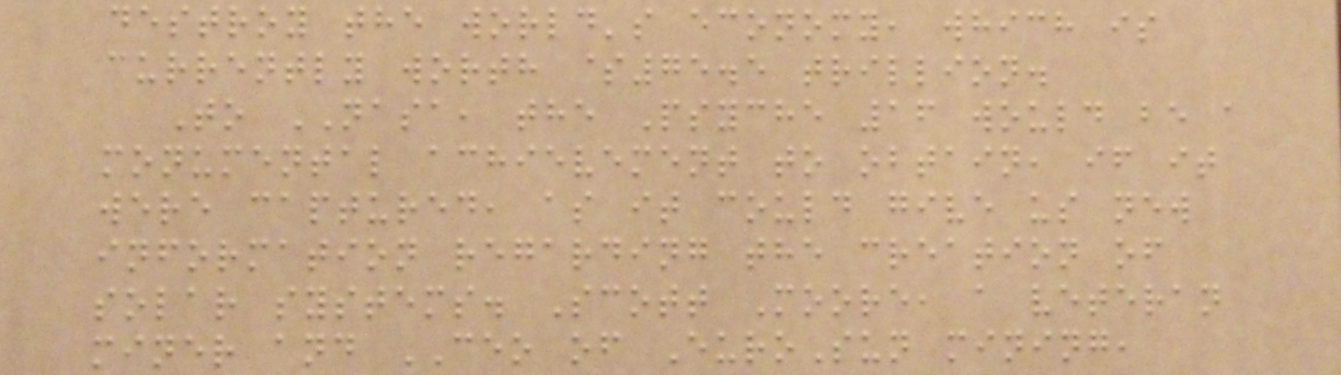destroy the world's economy, which is
currently worth $75.5 trillion.
To NASA, the Psyche 16 would be a
monumental achievement to obtain, if it
were captured, as it could give us new
information regarding the creation of
solar systems. Scott Moore, a veteran
miner and CEO of EuroSun mining,
